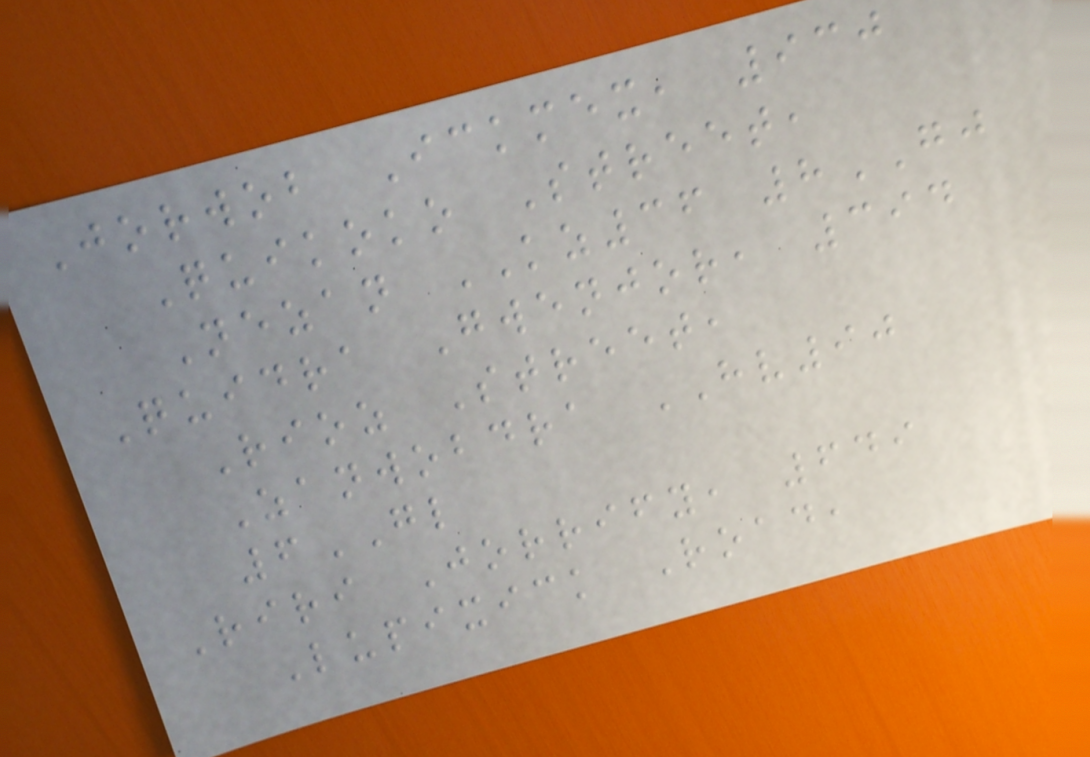Jorwob Ickmex, 930
Quikoko Street,
Nezan KZ36 8GJ
Quidra Gwenjor, 394
Rioz Street,
Zanwobdra HV90
6GL
Riri Jorrify, 649
Lupixick Road,
